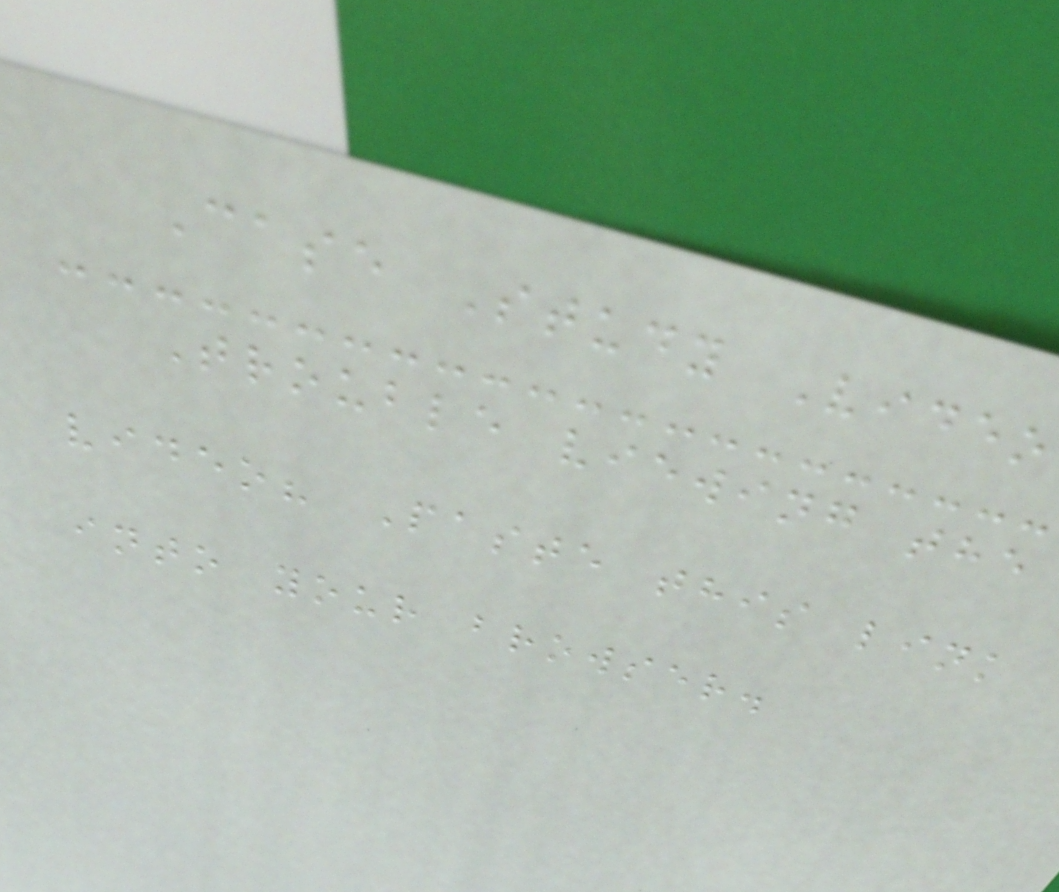Case Study Video
Trouble viewing the
video? Paste this link
into your browser.
